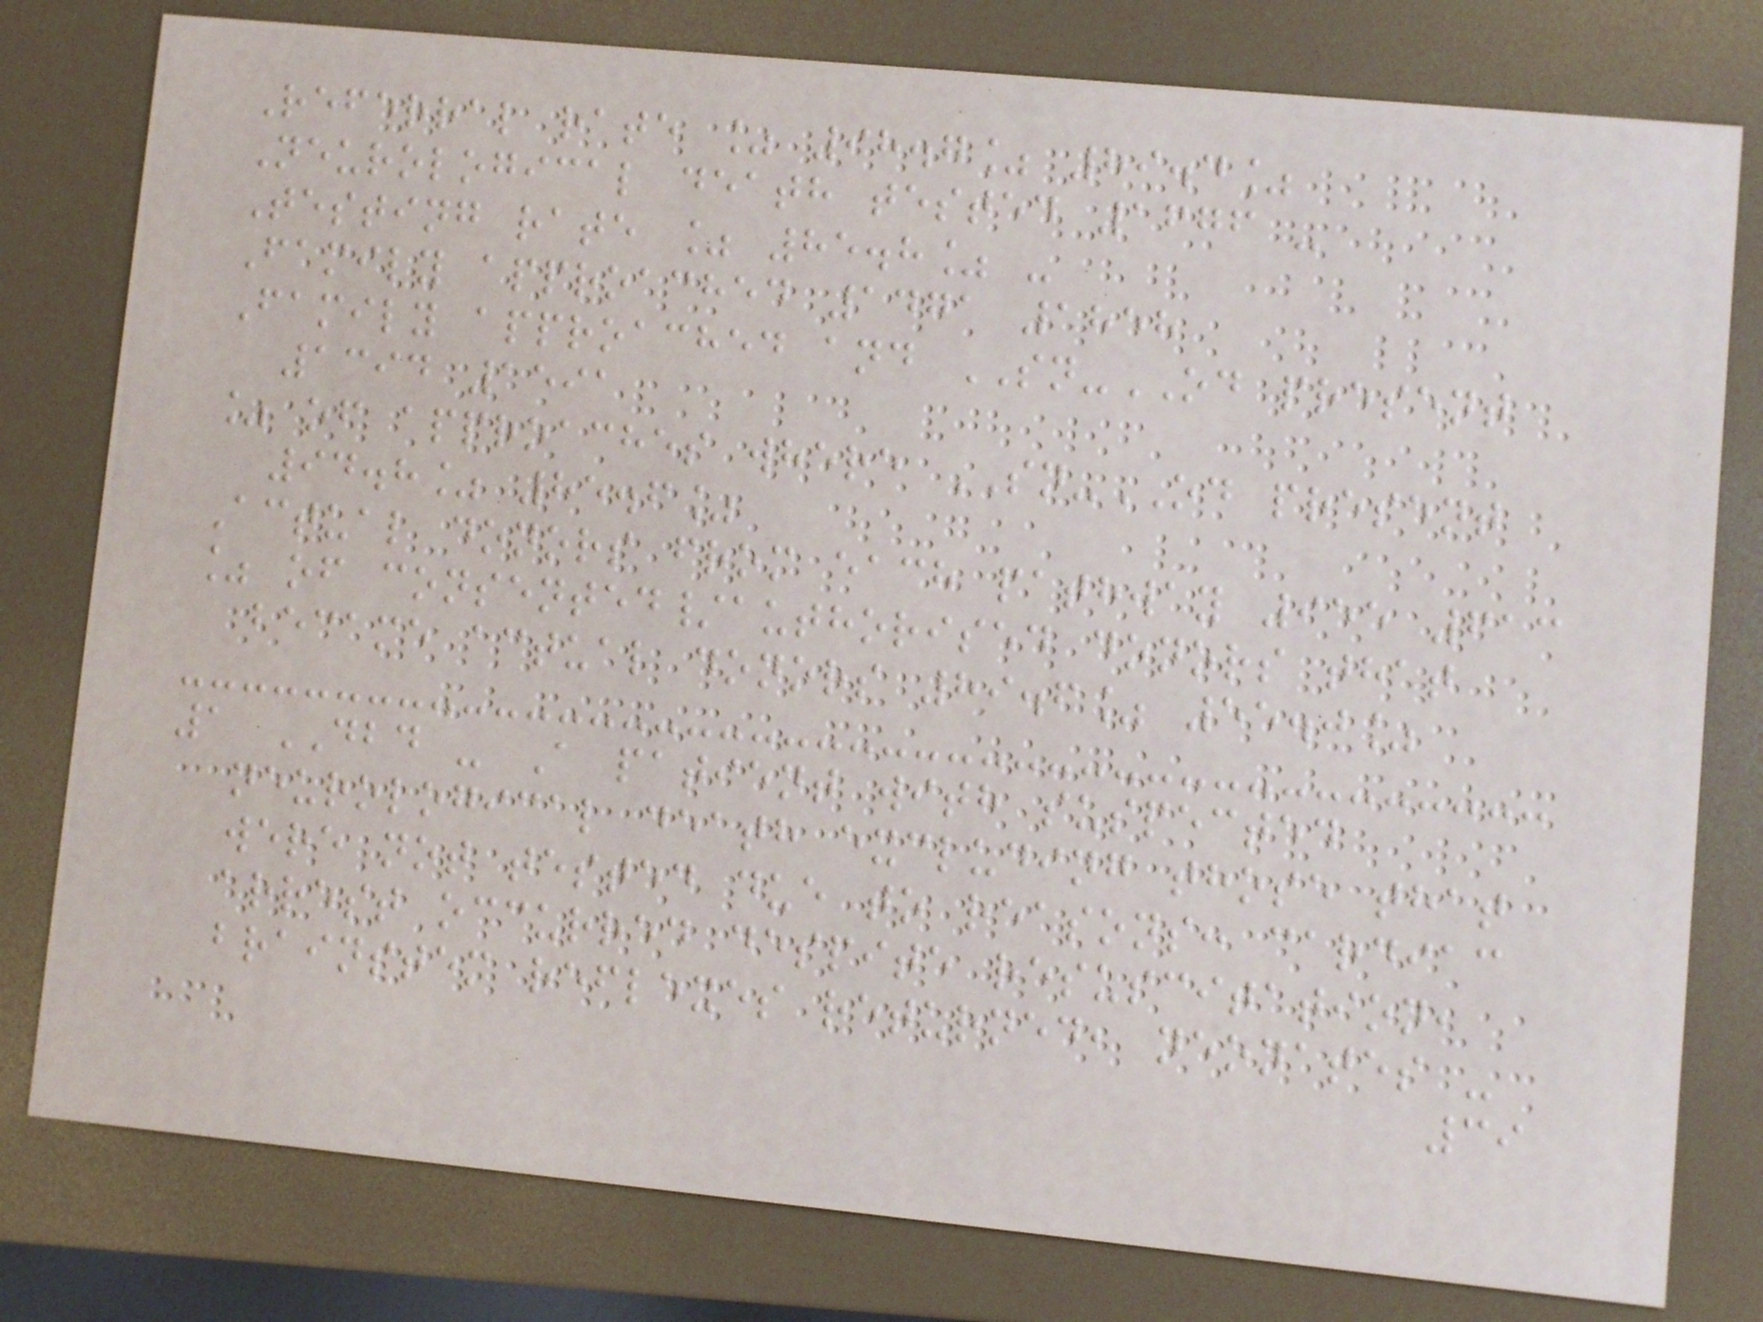Referral rate % 98.7% 89.4%
Neurological death tested 1676 -
Testing rate % 85.8% -
Family approached 1471 1858
Family approached and SN-OD present
1394 1591
% of approaches where SN-OD present
94.8% 85.6%
Actual donors from each pathway 955 613
% of consented/authorised donors that
became actual donors 89.6% 55.0%
1 DBD - A patient with suspected
neurological death excluding those that
were not tested due to reasons: cardiac
arrest occurred despite resuscitation,
brainstem reflexes returned, neonates -
39
